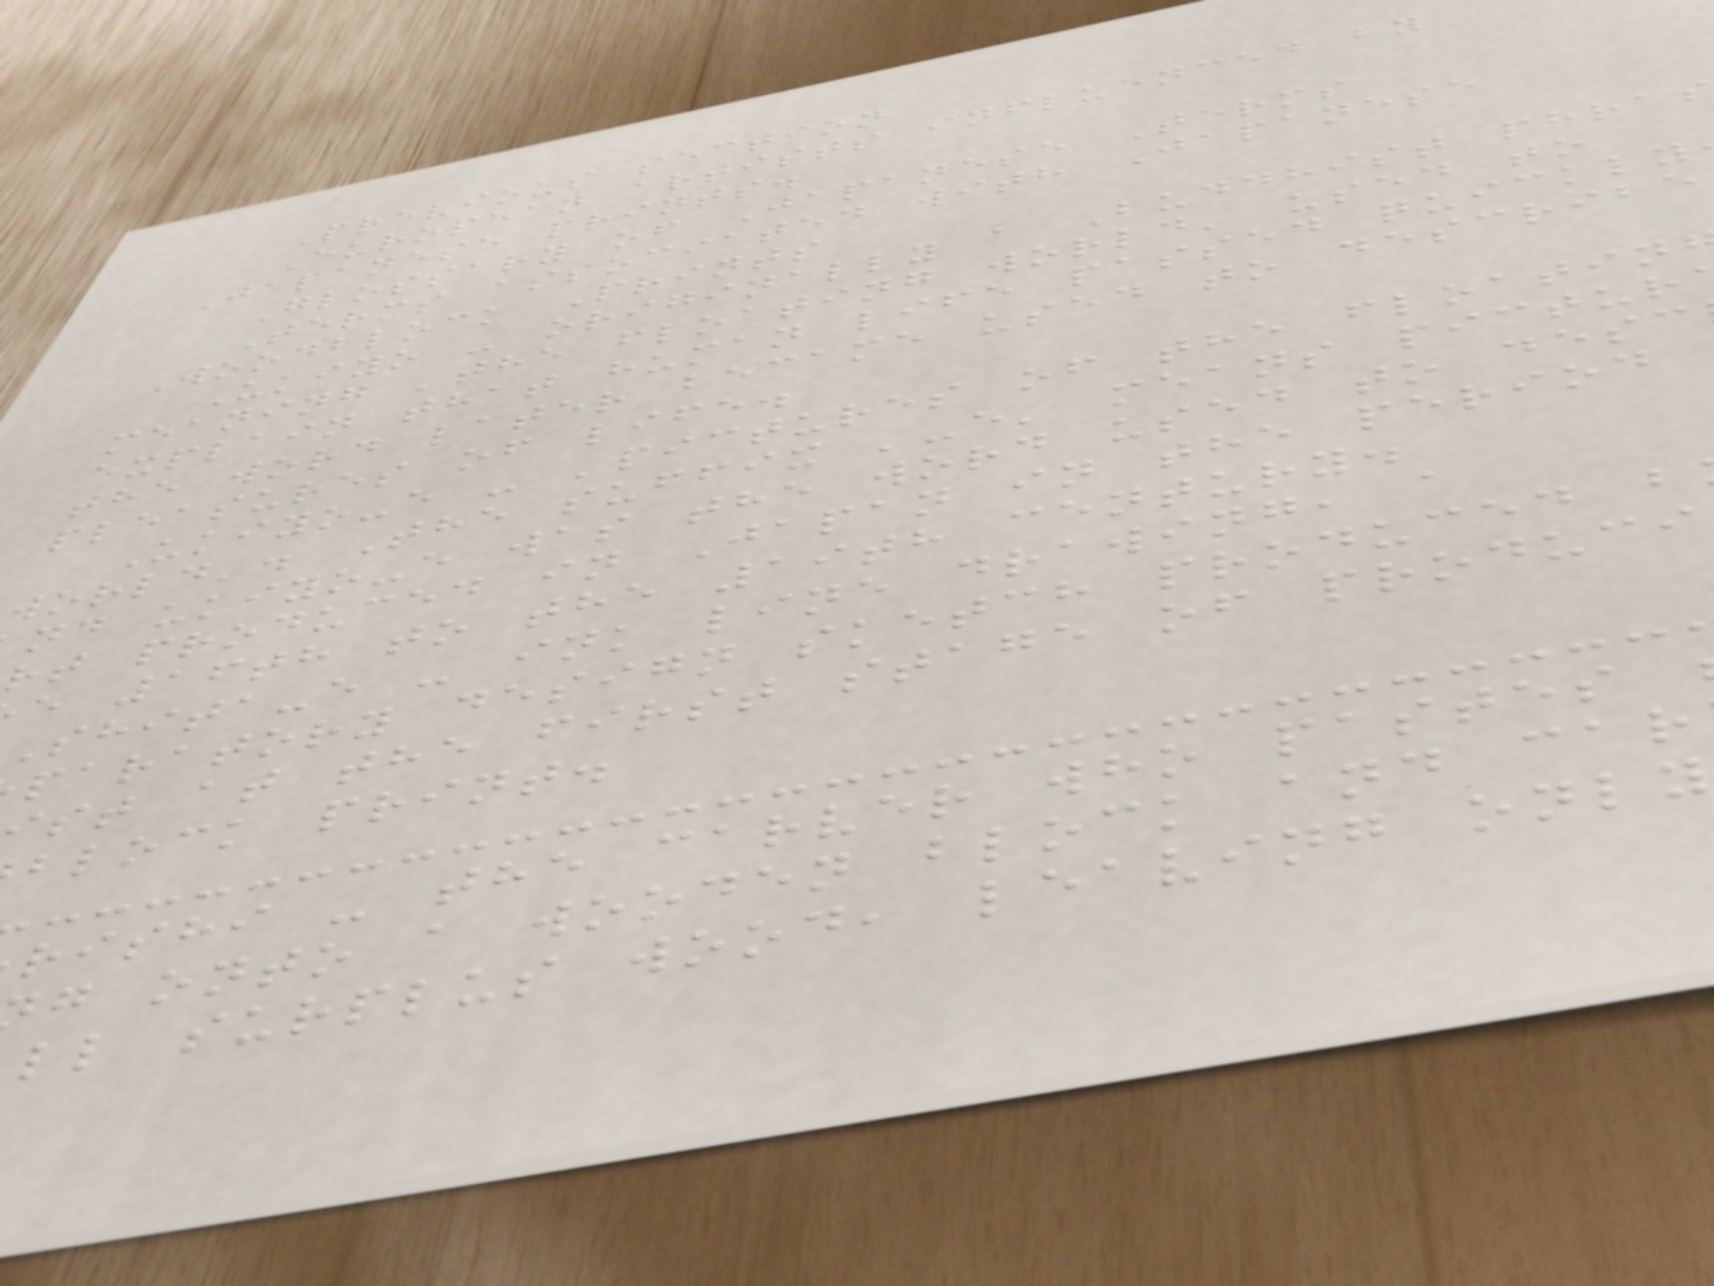Previous section
European artists influenced by
Japanese prints.
Glossary of Japanese Terms
Terms associated with Japanese
Woodblock Prints
Ukiyo - originally a Buddhist phras
meaning 'the floating world' used to
explain that human life passed quickly
the word later became used to describe
pleasures of life.
Ukiyo-e - 'pictures of the floatin
world'. The suffix '-e' means pictur
nd ukiyo-e was the word used to desc
rt produced in Japan in the period
e 16th to the 19th century.
Shita-e - ink line drawing, a
paratory design sketch produced b
st at the first stage of produci
block print.
rishi - the carver who pastes
g onto a wooden block and car
ll surplus wood, leaving only
